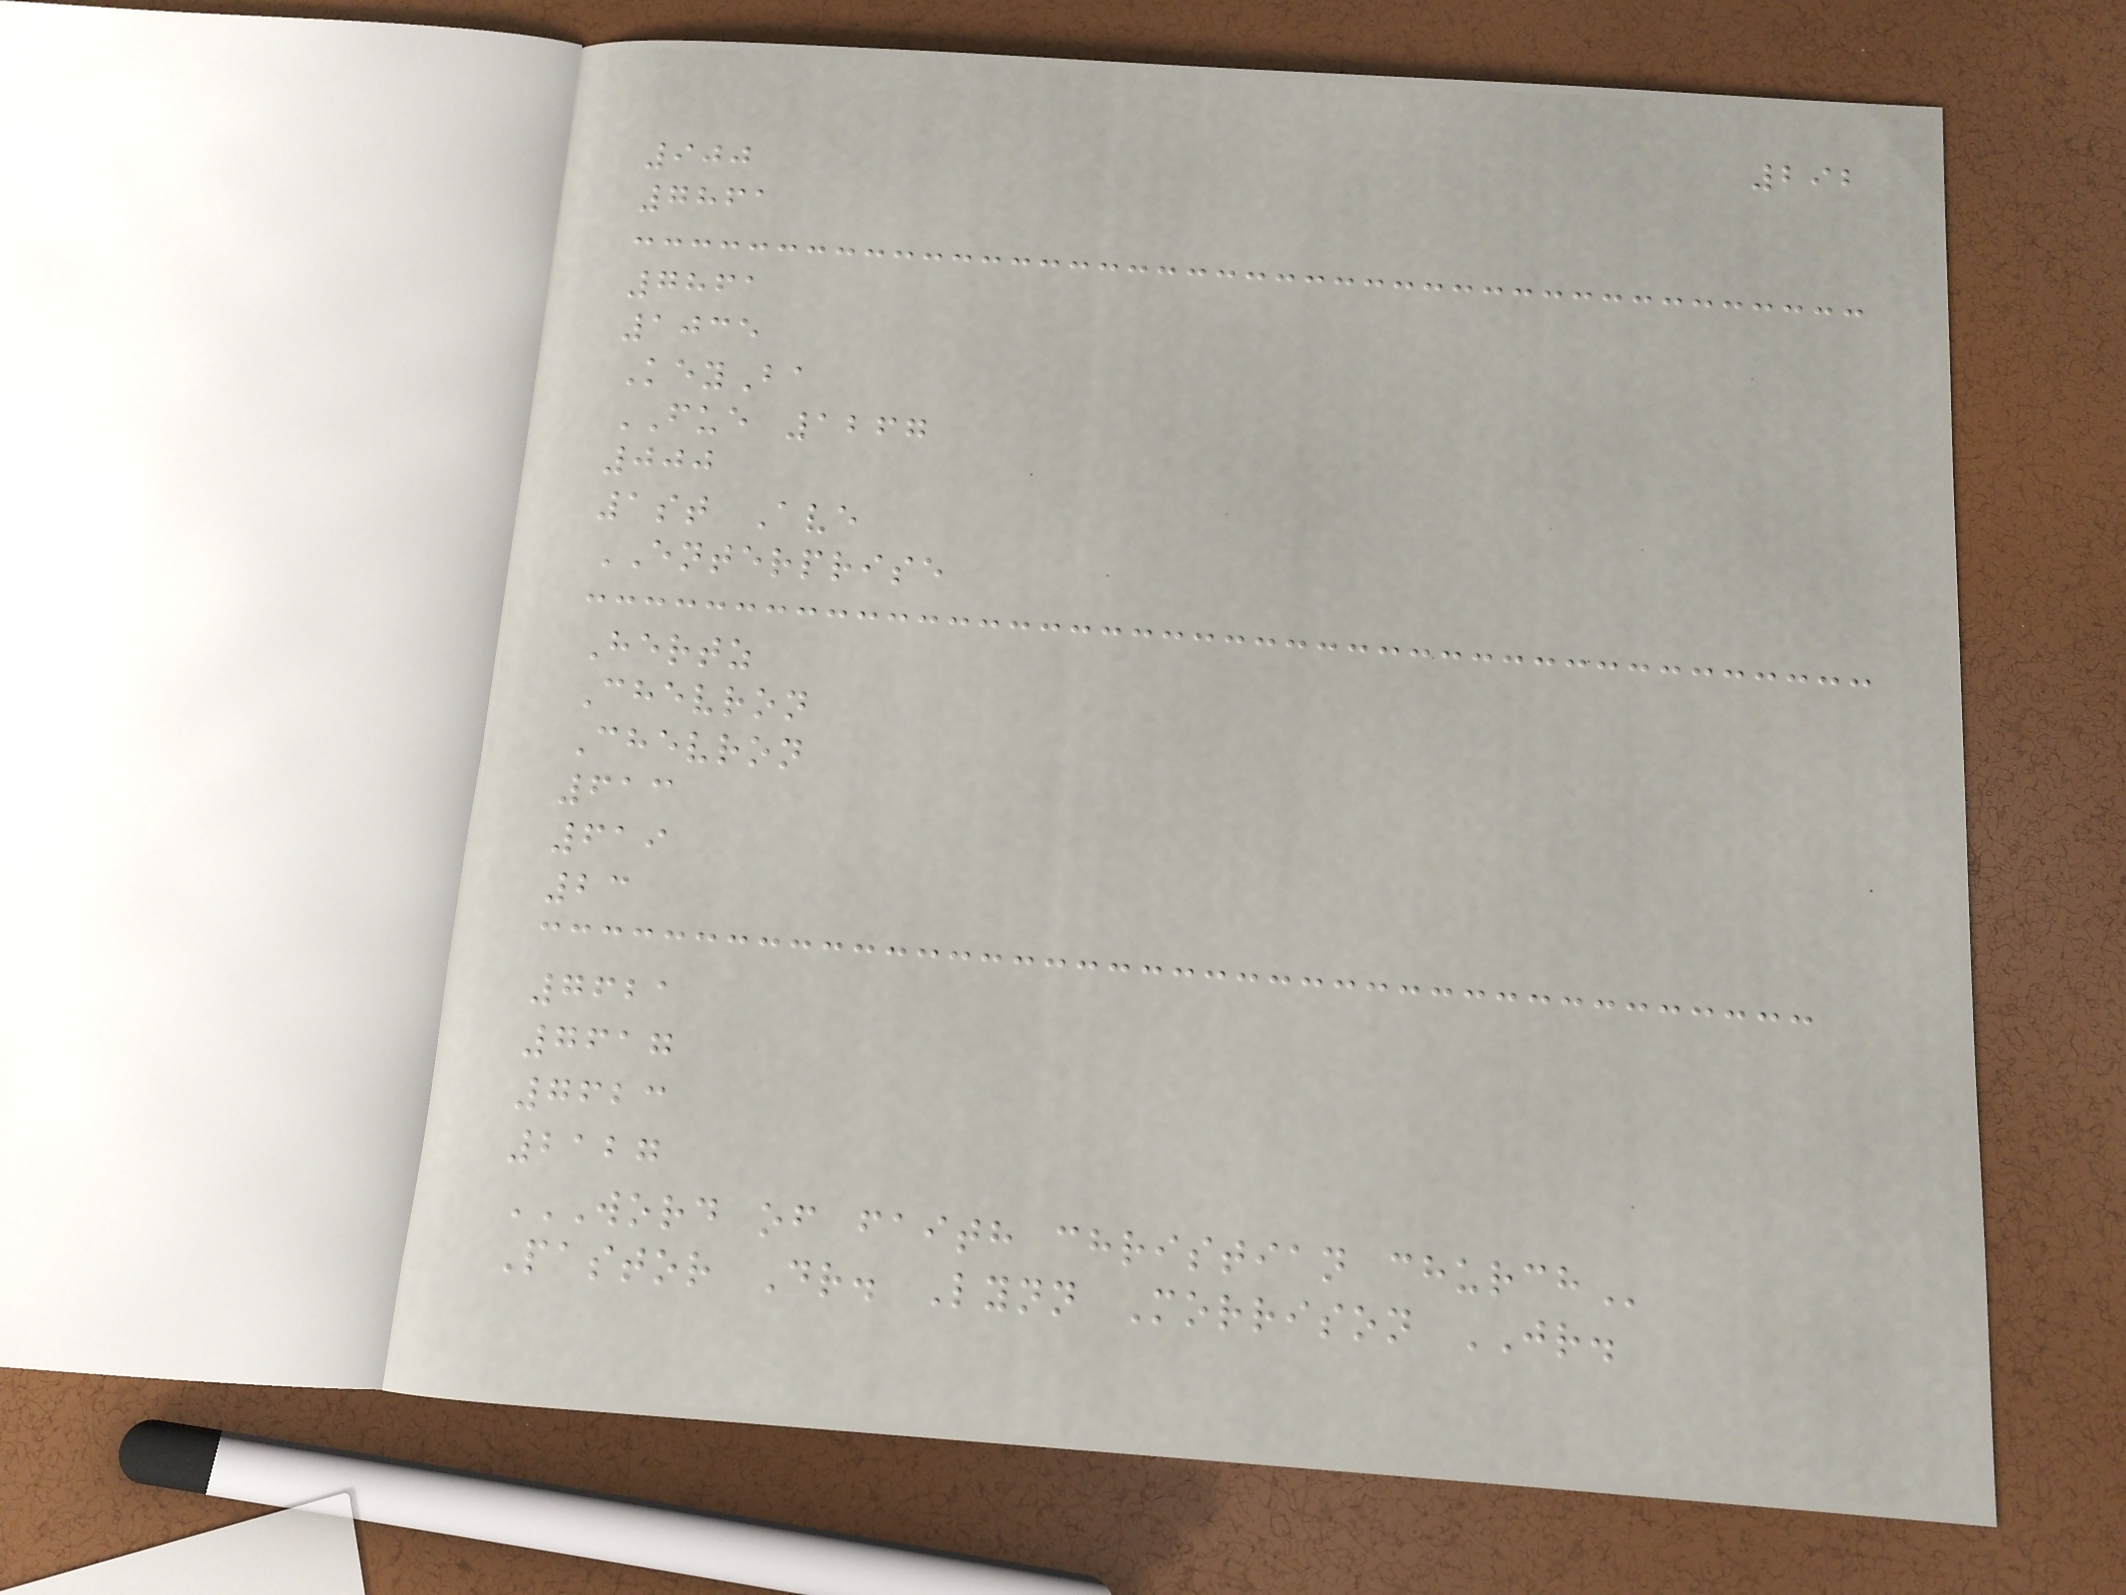292
900
7861
7861
1035
KeyBa
FUE 1267
000
1st Ave
ENTERPRISE
Hertz
Chevron
Chevron
613
619
23
7621
7617
7623
2127
WORD OF FAITH CHRISTIAN CHURCH
Pastor Dr. Lynn Morrison JR.
